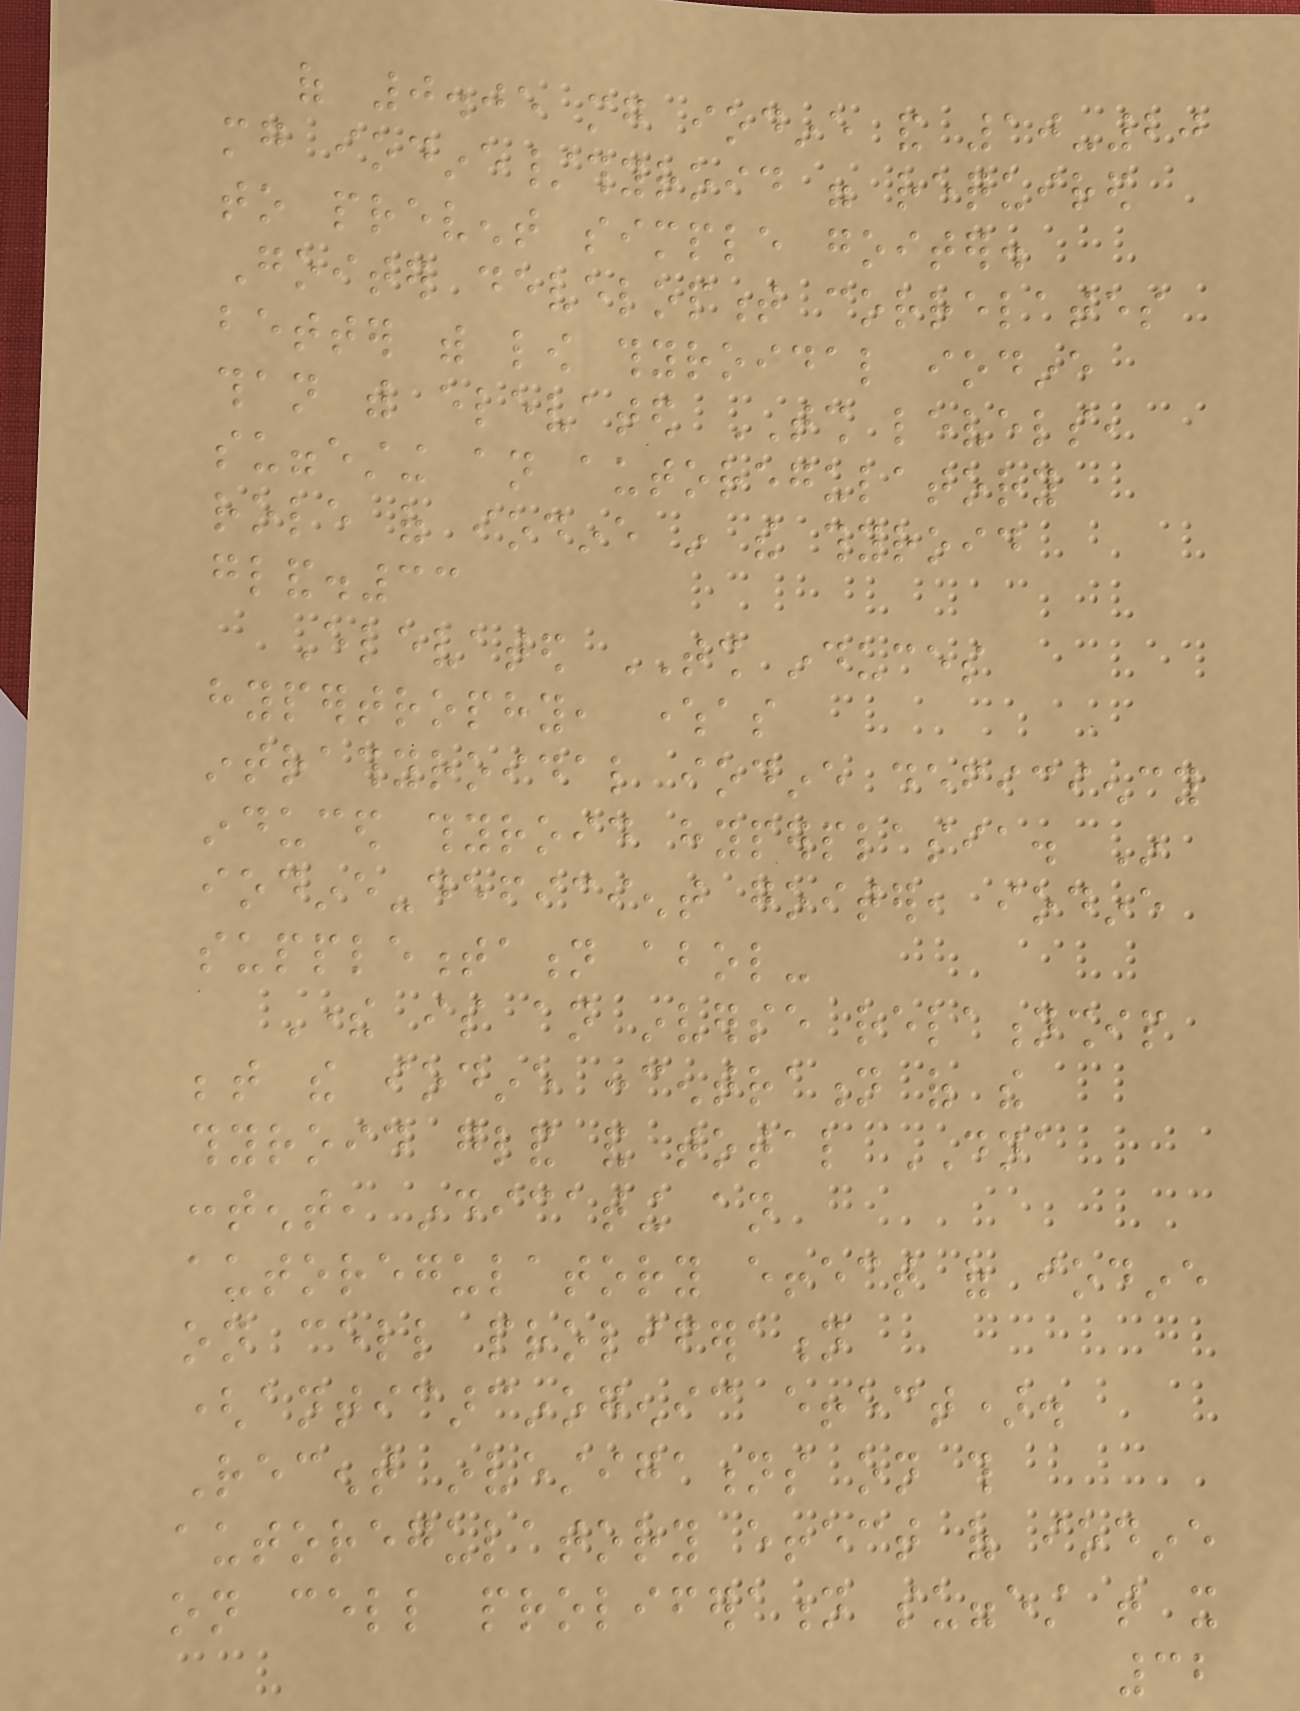of 0.05 mg iodine and 10-20
mg iodine/thyroid were required
to prevent simple goiter.
Goiter development correlates
better with low thyroidal iodine
than with elevated TSH levels,
suggesting an autoregulatory
role of iodine in the thyroid
gland.33
Elevated TSH induces
hypertrophy, whereas
intrathyroidal iodine deficiency
induced thyroid hyperplasia. In
iodine-deficient goiter, iodine
supplementation abol-
There is an inverse relationship
between the iodine concentration of the
thyroid gland and total DNA
content, indicating an
autoregulatory effect of iodine
on cell proliferation
(anticarcinogenic effect).
Recent investigations on this
autoregulatory effect of iodine
on cell proliferation suggest that it
32
